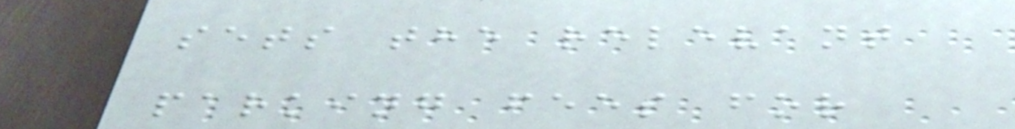sets the relevant
parking fees for
